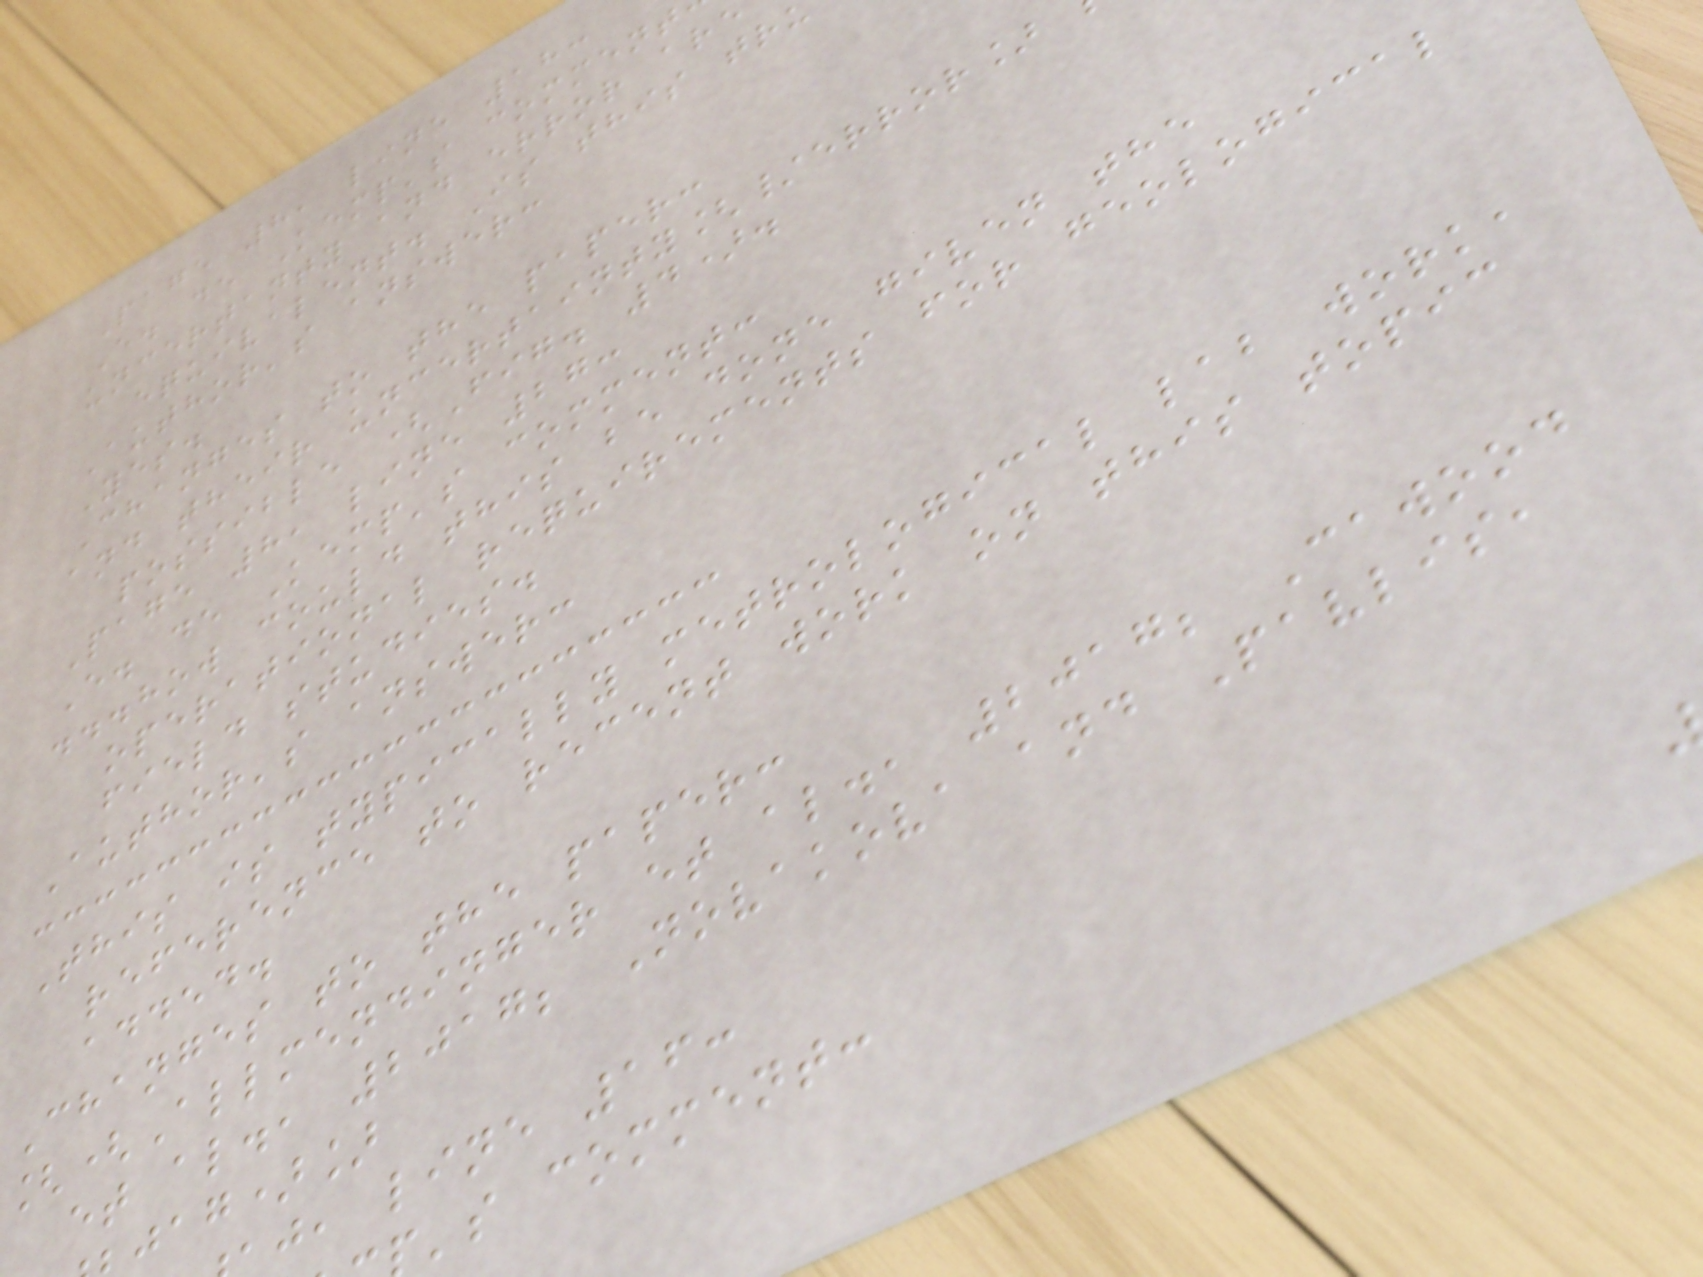Page 8, line 18:
E. de Kemp's comment
uncertanty and error are
equivalent. Is this tr
Author's answer:
Yes.
Changes to the paper:
and their uncertainty[/error]
possible (Fig. 4).
Page 8, line 27:
E. de Kemp's comment:
...how could this be done given the
operational requirements for geological
field studies.
Author's answer:
This is typically metrological lab work,
reference to recent work on this topic
added.
Changes to the paper:
[(Allmendinger et al., 2017; Cawood
et al., 2017; Novakova and Pavlis,
jag)]
j, line 16:
's comment:
